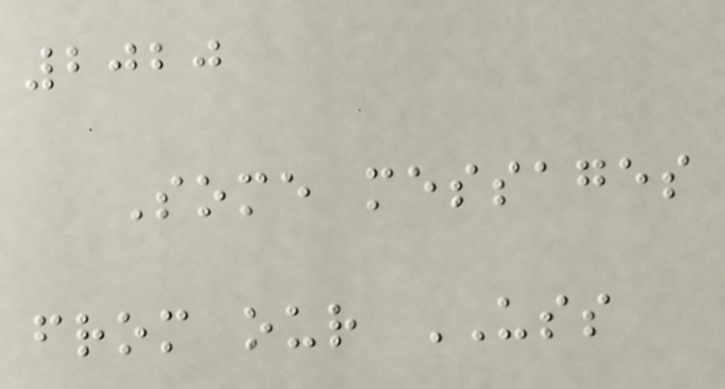2020
Some messages
from our USS
